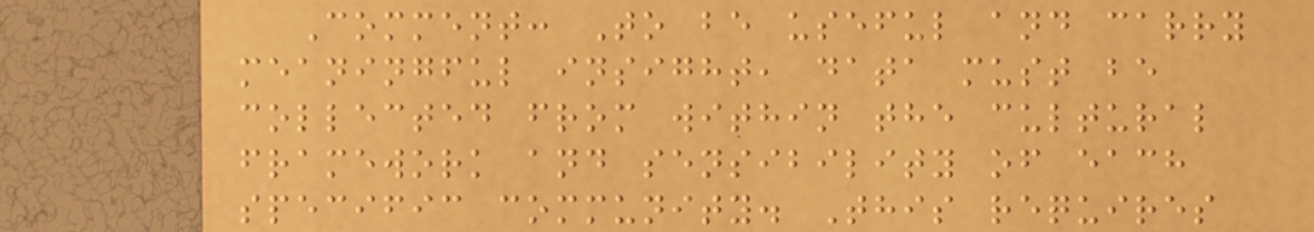Comment: To be useful and carry
meaningful insight, data must be
collected from within the cultural
framework and sensibility of each
specific community. This requires
